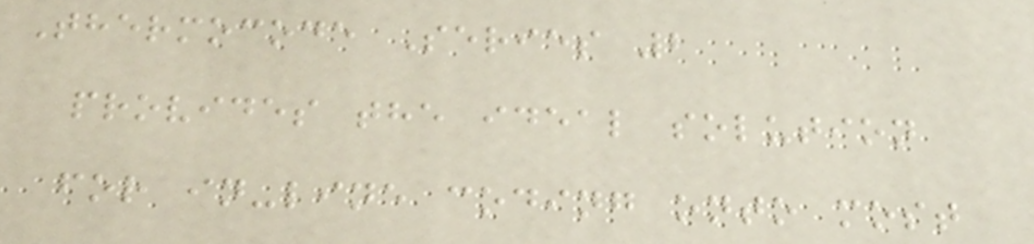Thermocode Series 2
provides the ideal solution
for in-line coding onto most
